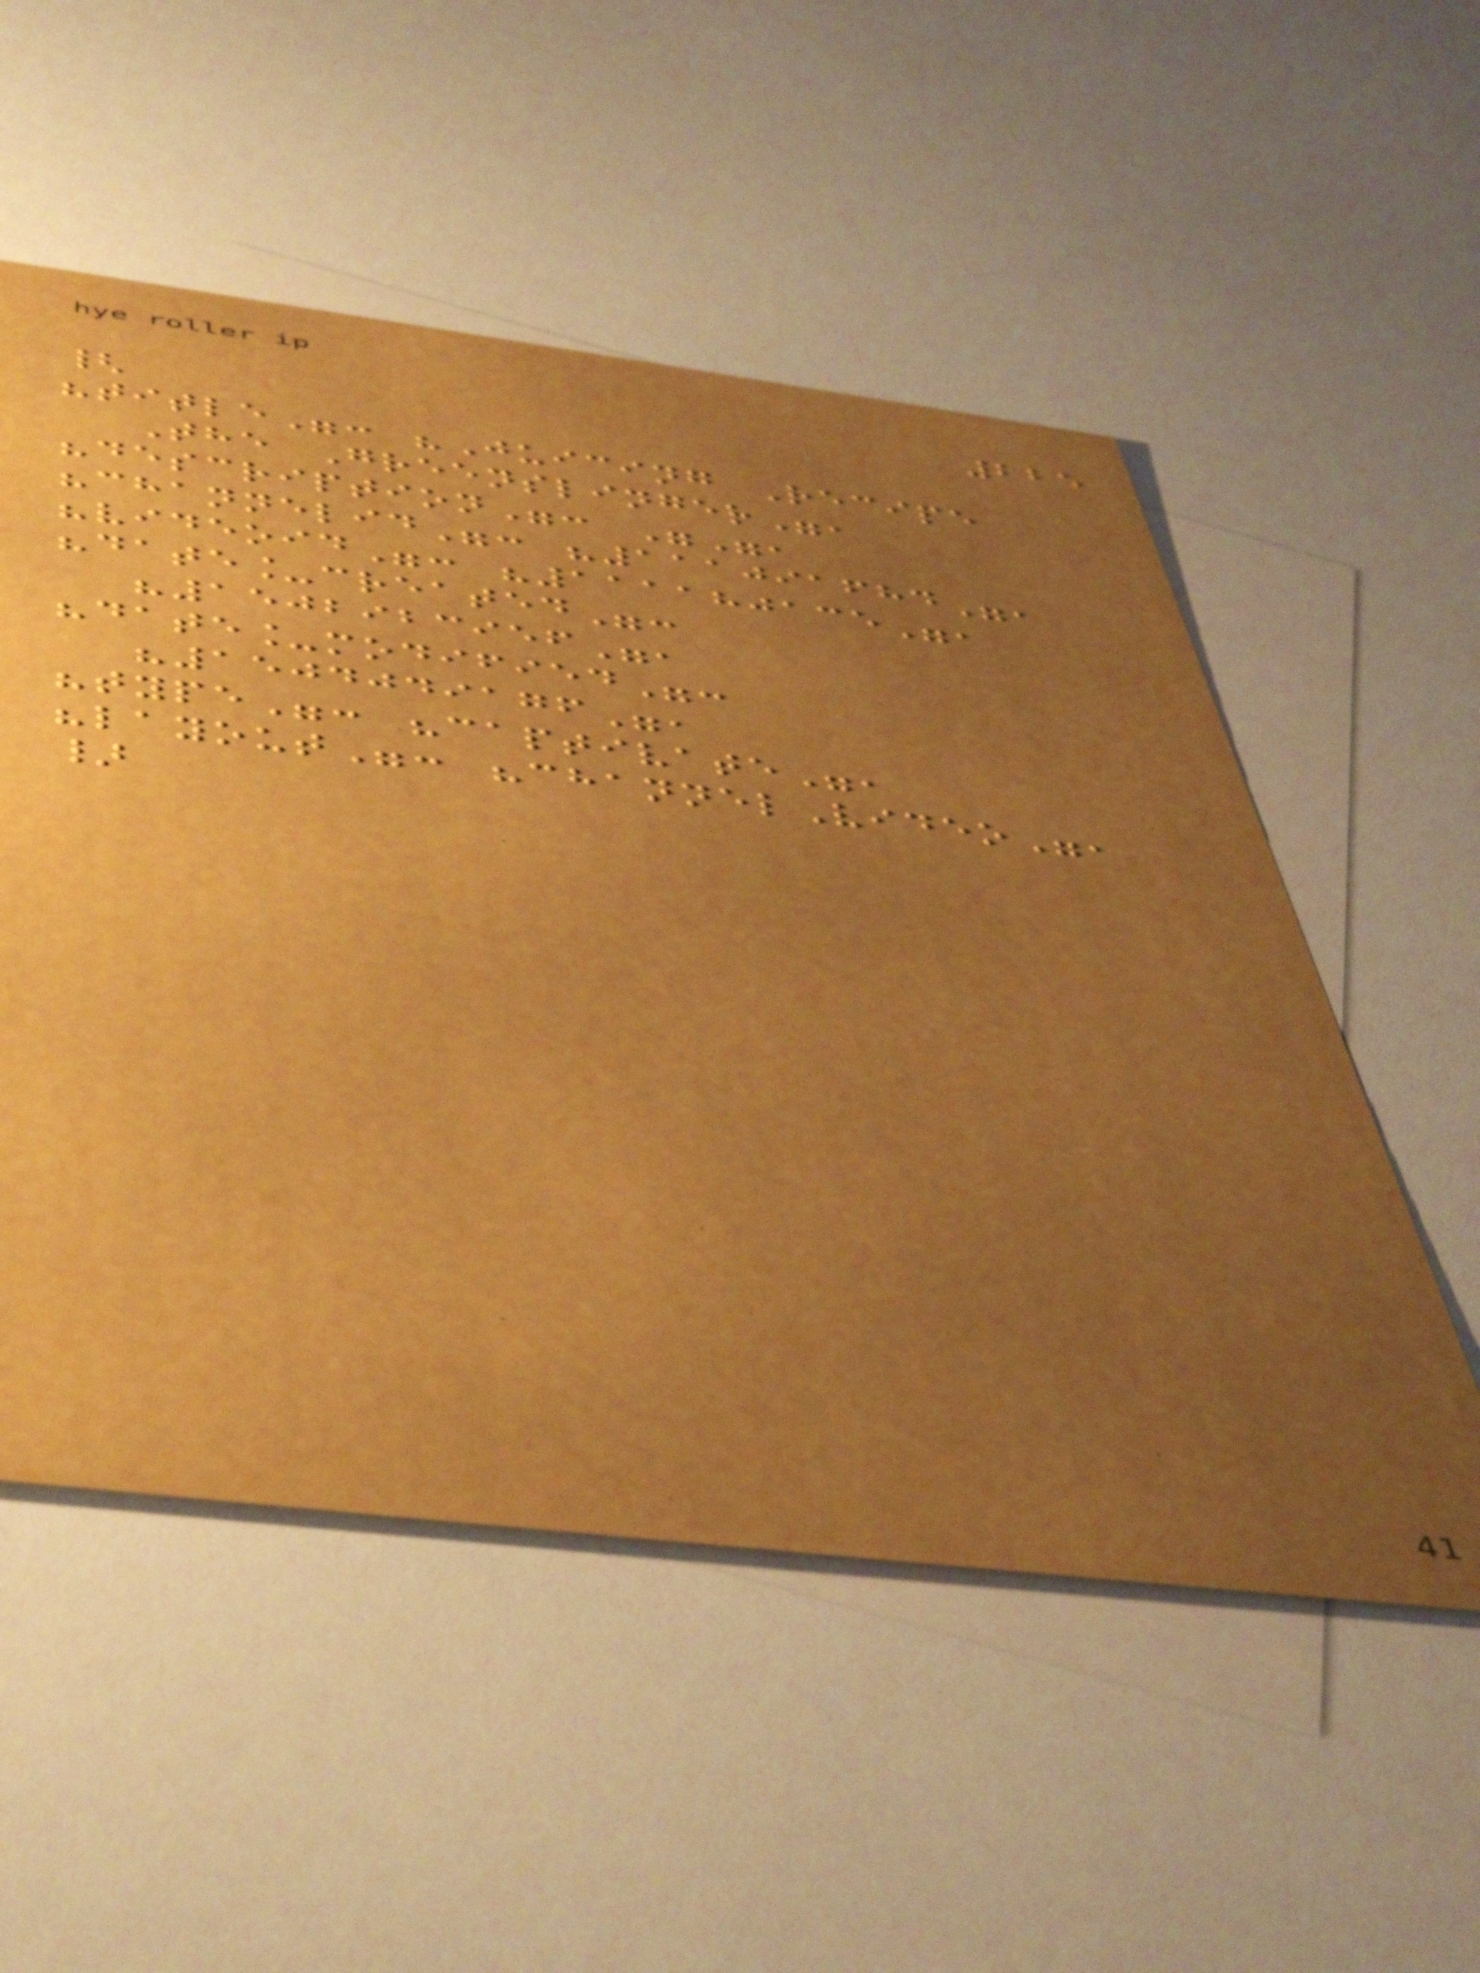225
{
"title": "Juicing Recipe
The Greenslinger",
"description": "",
"channelid": "111091684",
"videoid": "111180135",
"date_created":
"1502923956",
"date_modified":
"1504049176",
"type": "captivate",
"layout": "channelVideo",
}
